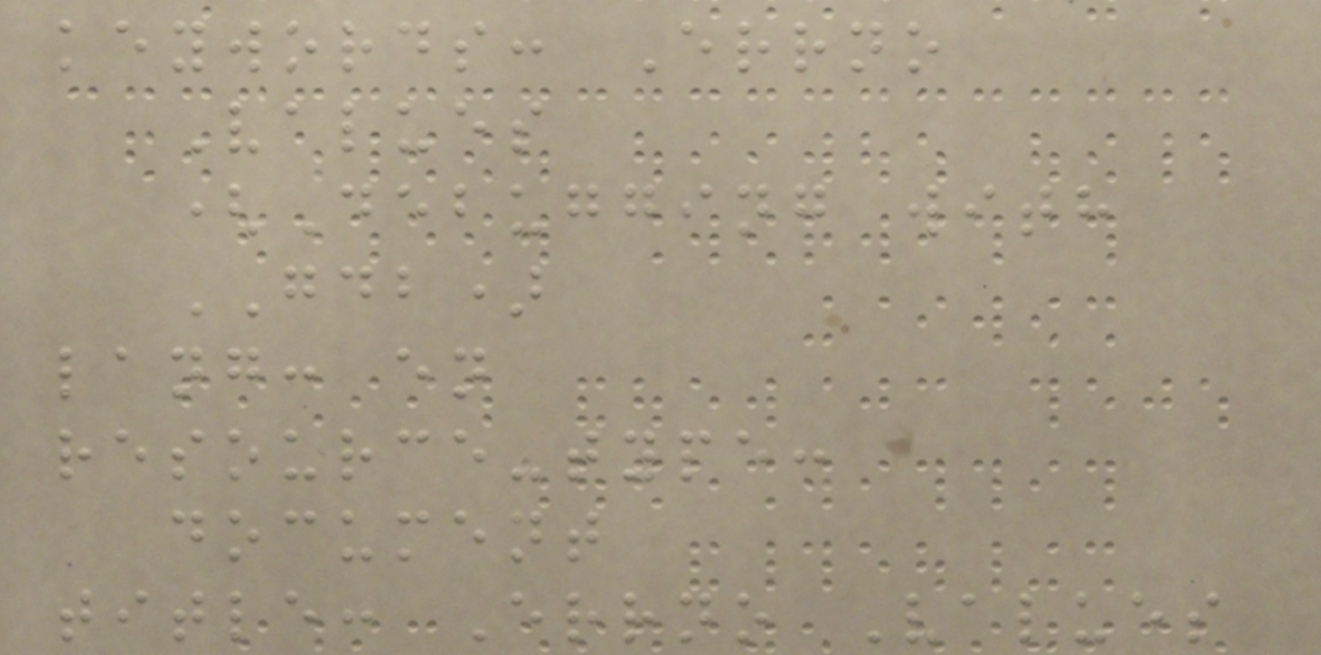keywords: Errno
Values
(Debugging with
GDB)
lang: en
resource-type:
document
title: Errno Values
